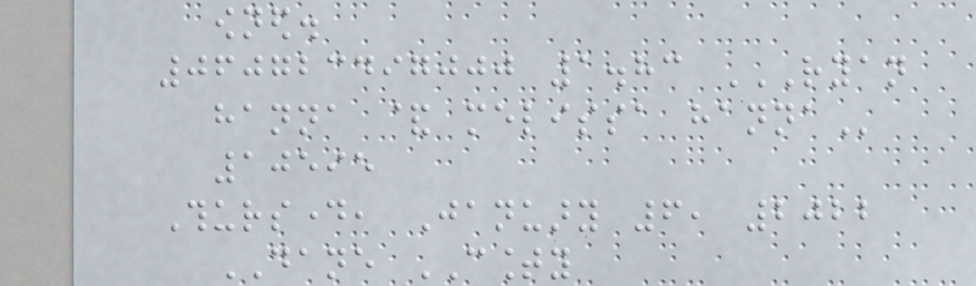owned.
060723497000 1.83 RYAN
HANNA & MELISSA HANNA
10595
Thursday, January 6, 2022
DANE COUNTY
